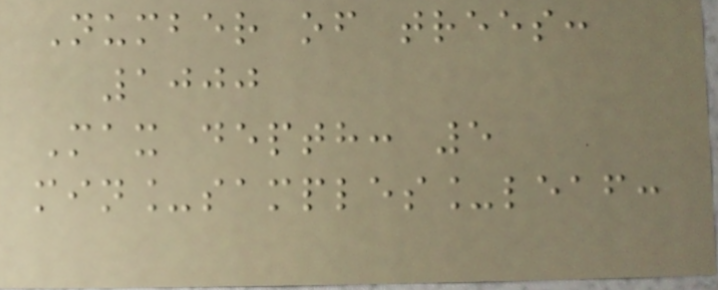Number of trees:
1000
Max depth: 5
min_samples_leaf:
